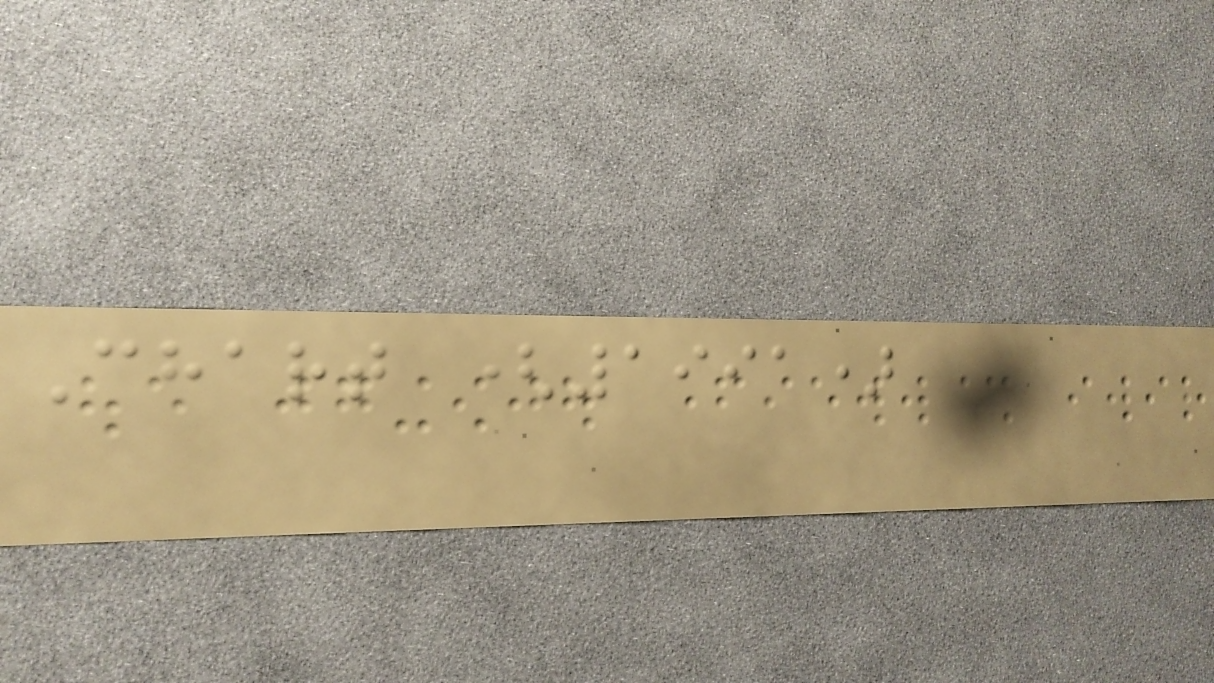Chart (1991)
